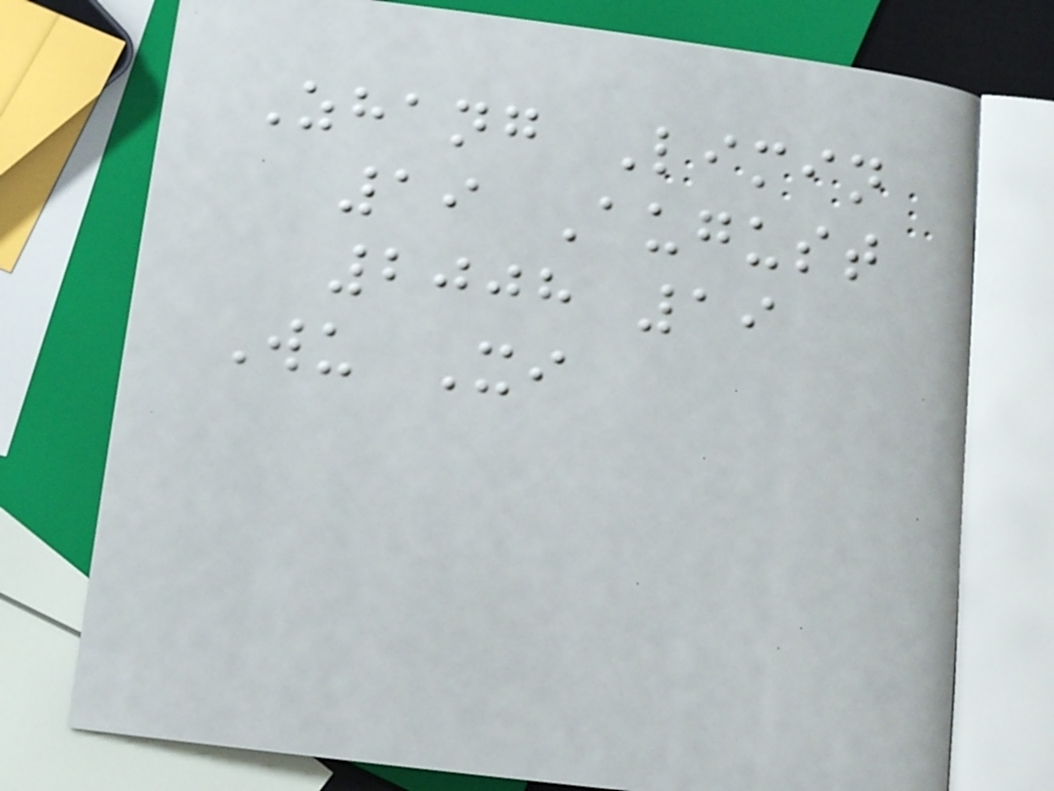Zhang Limin
19 August
2008 19
Wu Xi
